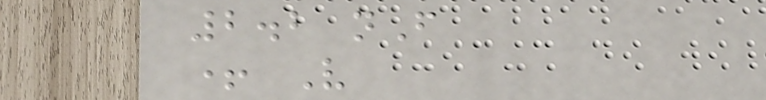2.2 nF
+ V
